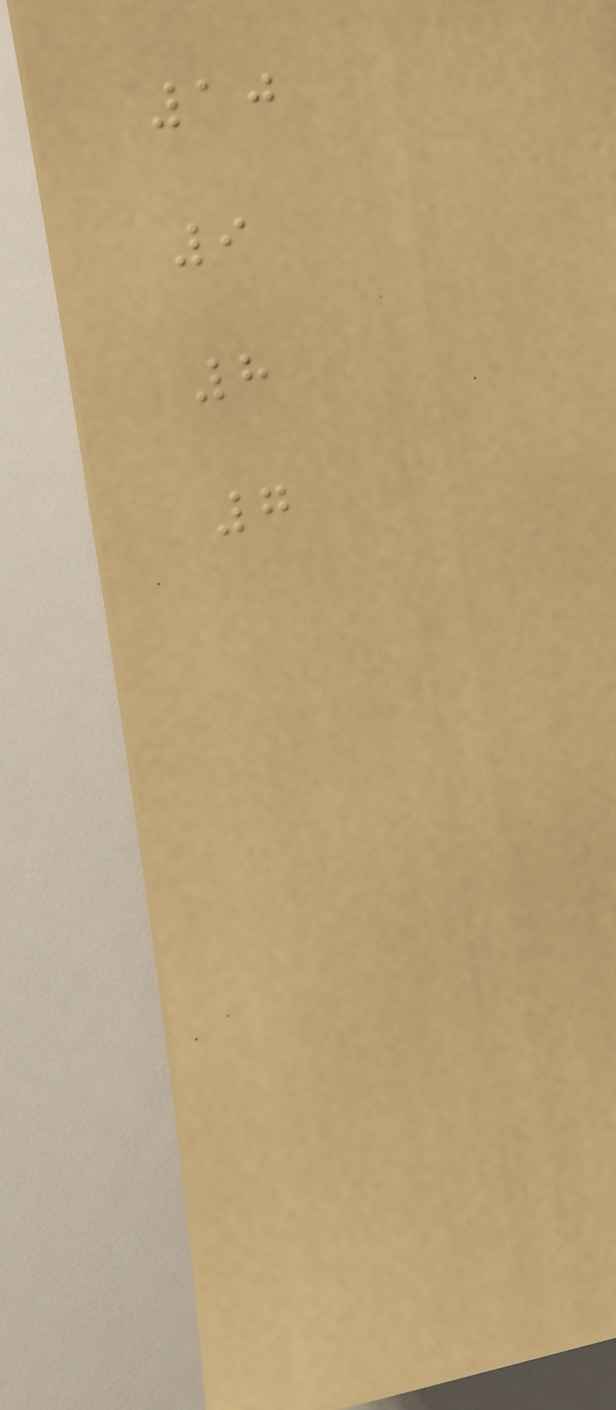10
9
8
7
